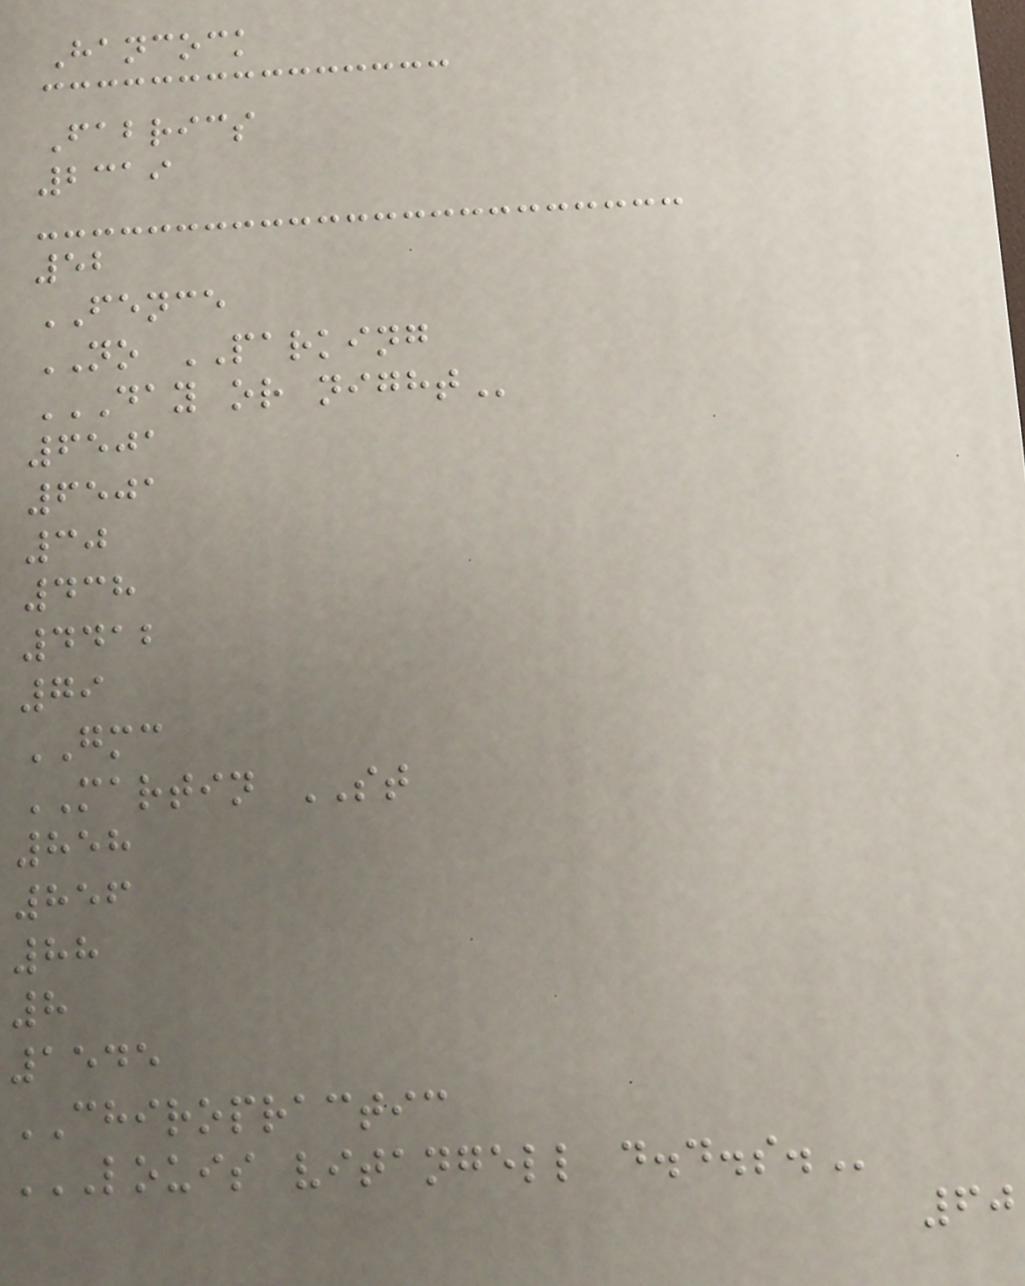Hancock
Fabrics
2319
52
FENCE
NO PARKING
DAY OR NIGHT
6501
6501
30
438
4412
79
GMC
MARTIN ST
858
856
88
8
1545
CHIROPRACTIC
LOUIS VITANGELL D.D.S.
60
